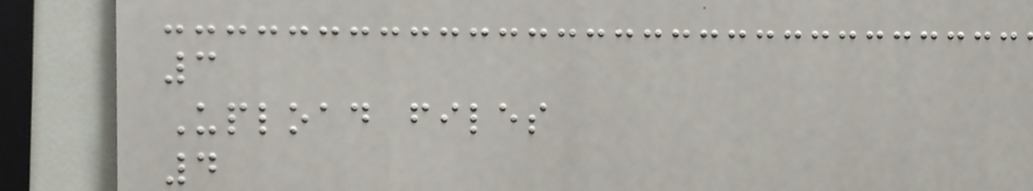3
Upload files
4
